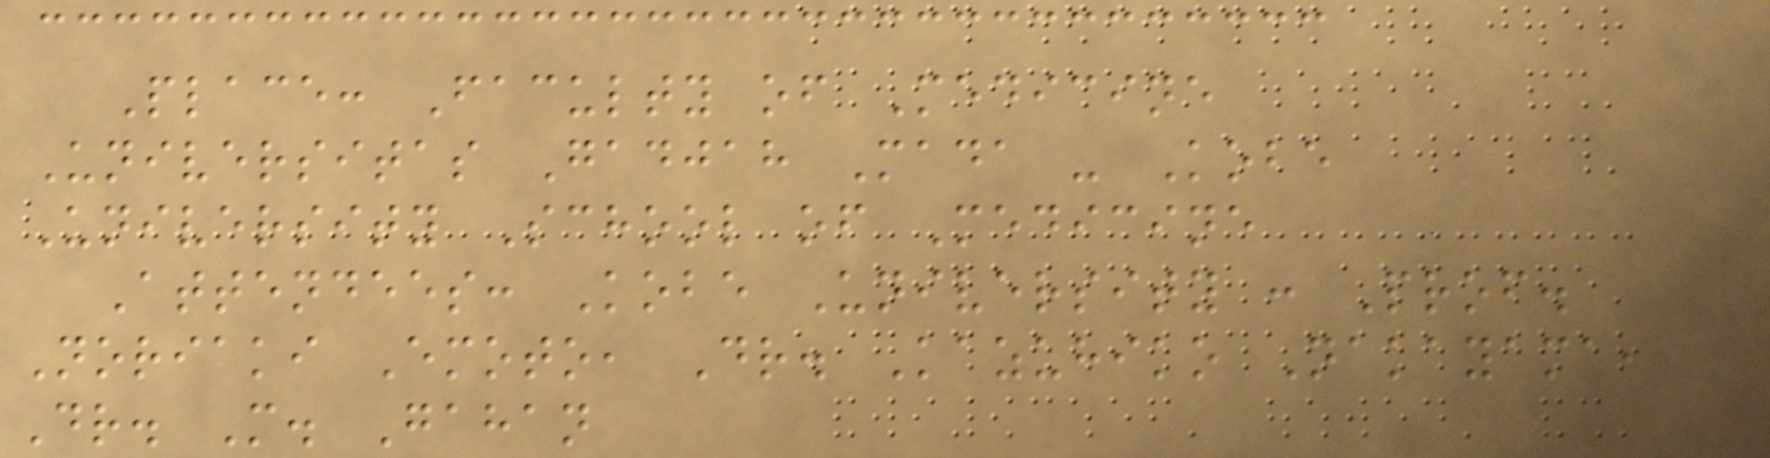Place: Faculty of Medicine
Universitas Gadjah Mada - Kobe
University School of Medicine
Attendees: Kobe University : Prof.
Noriaki Emoto, Dr. Kazuhiko Nakayama,
Dr. M. Gahan
